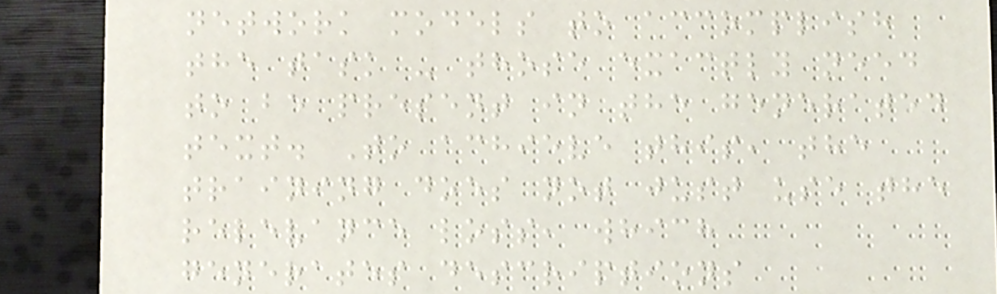network models to accomplish
the task - those exactly need
to be present in the generated
text. To achieve this, the
training does not just use the
relevance loss, which
generates descriptions
